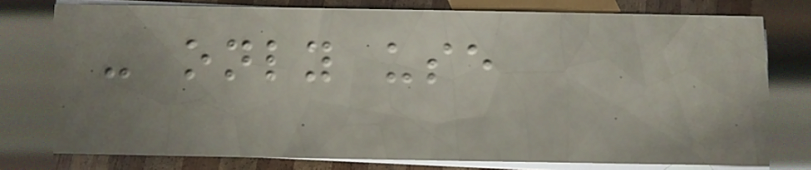- only use
